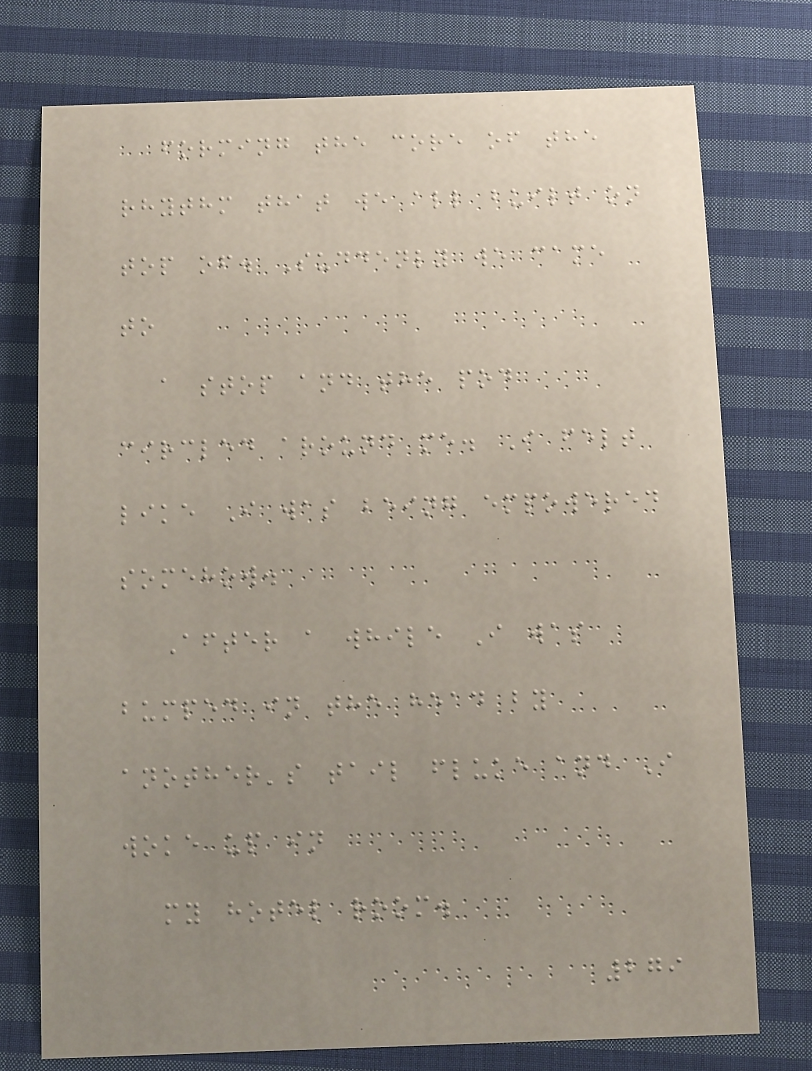forming the core of the
rhythm that we all built on
top of. Suddenly we came
to
a stop and the pod
circled around me. I felt
like I was being empowered
somehow.
After a while I was
bumped in the head by
another's tail fluke and I
woke up in
my hotel room.
279
